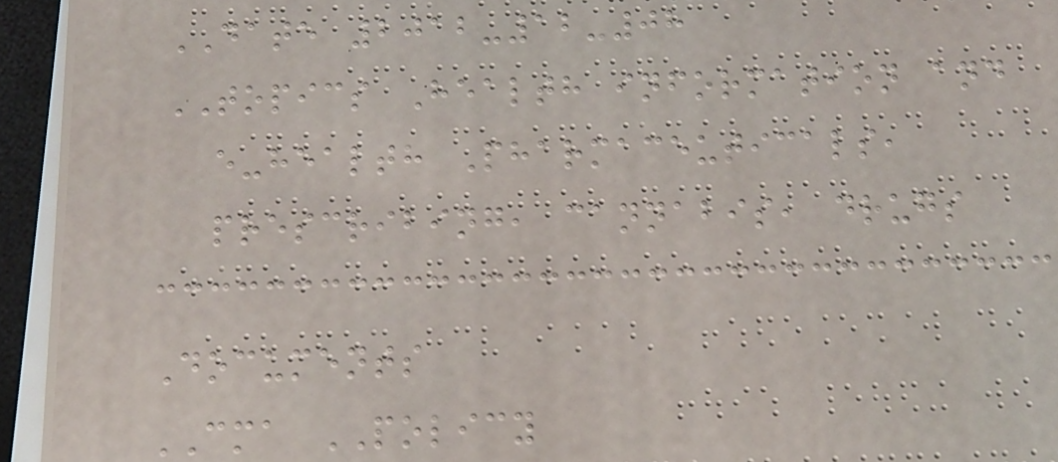DATE 2012-12-08
TOPICS Health information and
e-health Pharmaceuticals,
prescribing, cannabis, drugs
Documents
CMA POLICY
